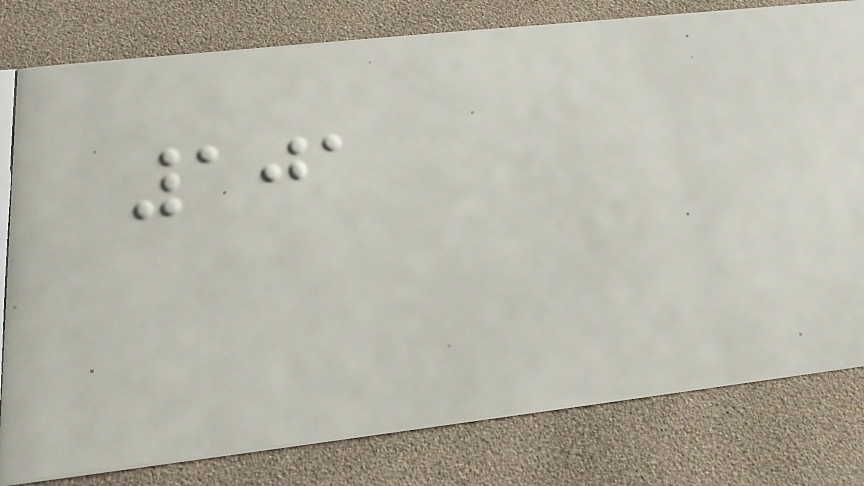101
